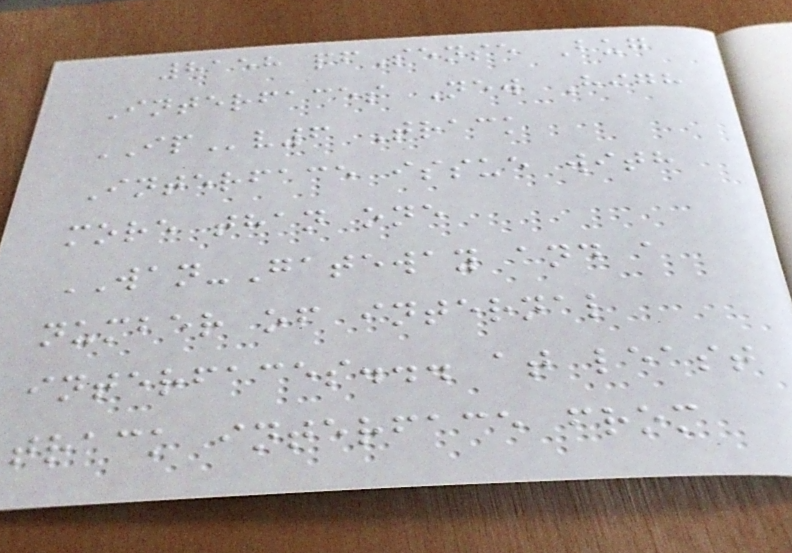8158 pfSense Bug
Interfaces New High
IPv6 Track
Interface issue with
more than one
WAN-Gateway and a
number of internal
interfaces... at least
track interface from
